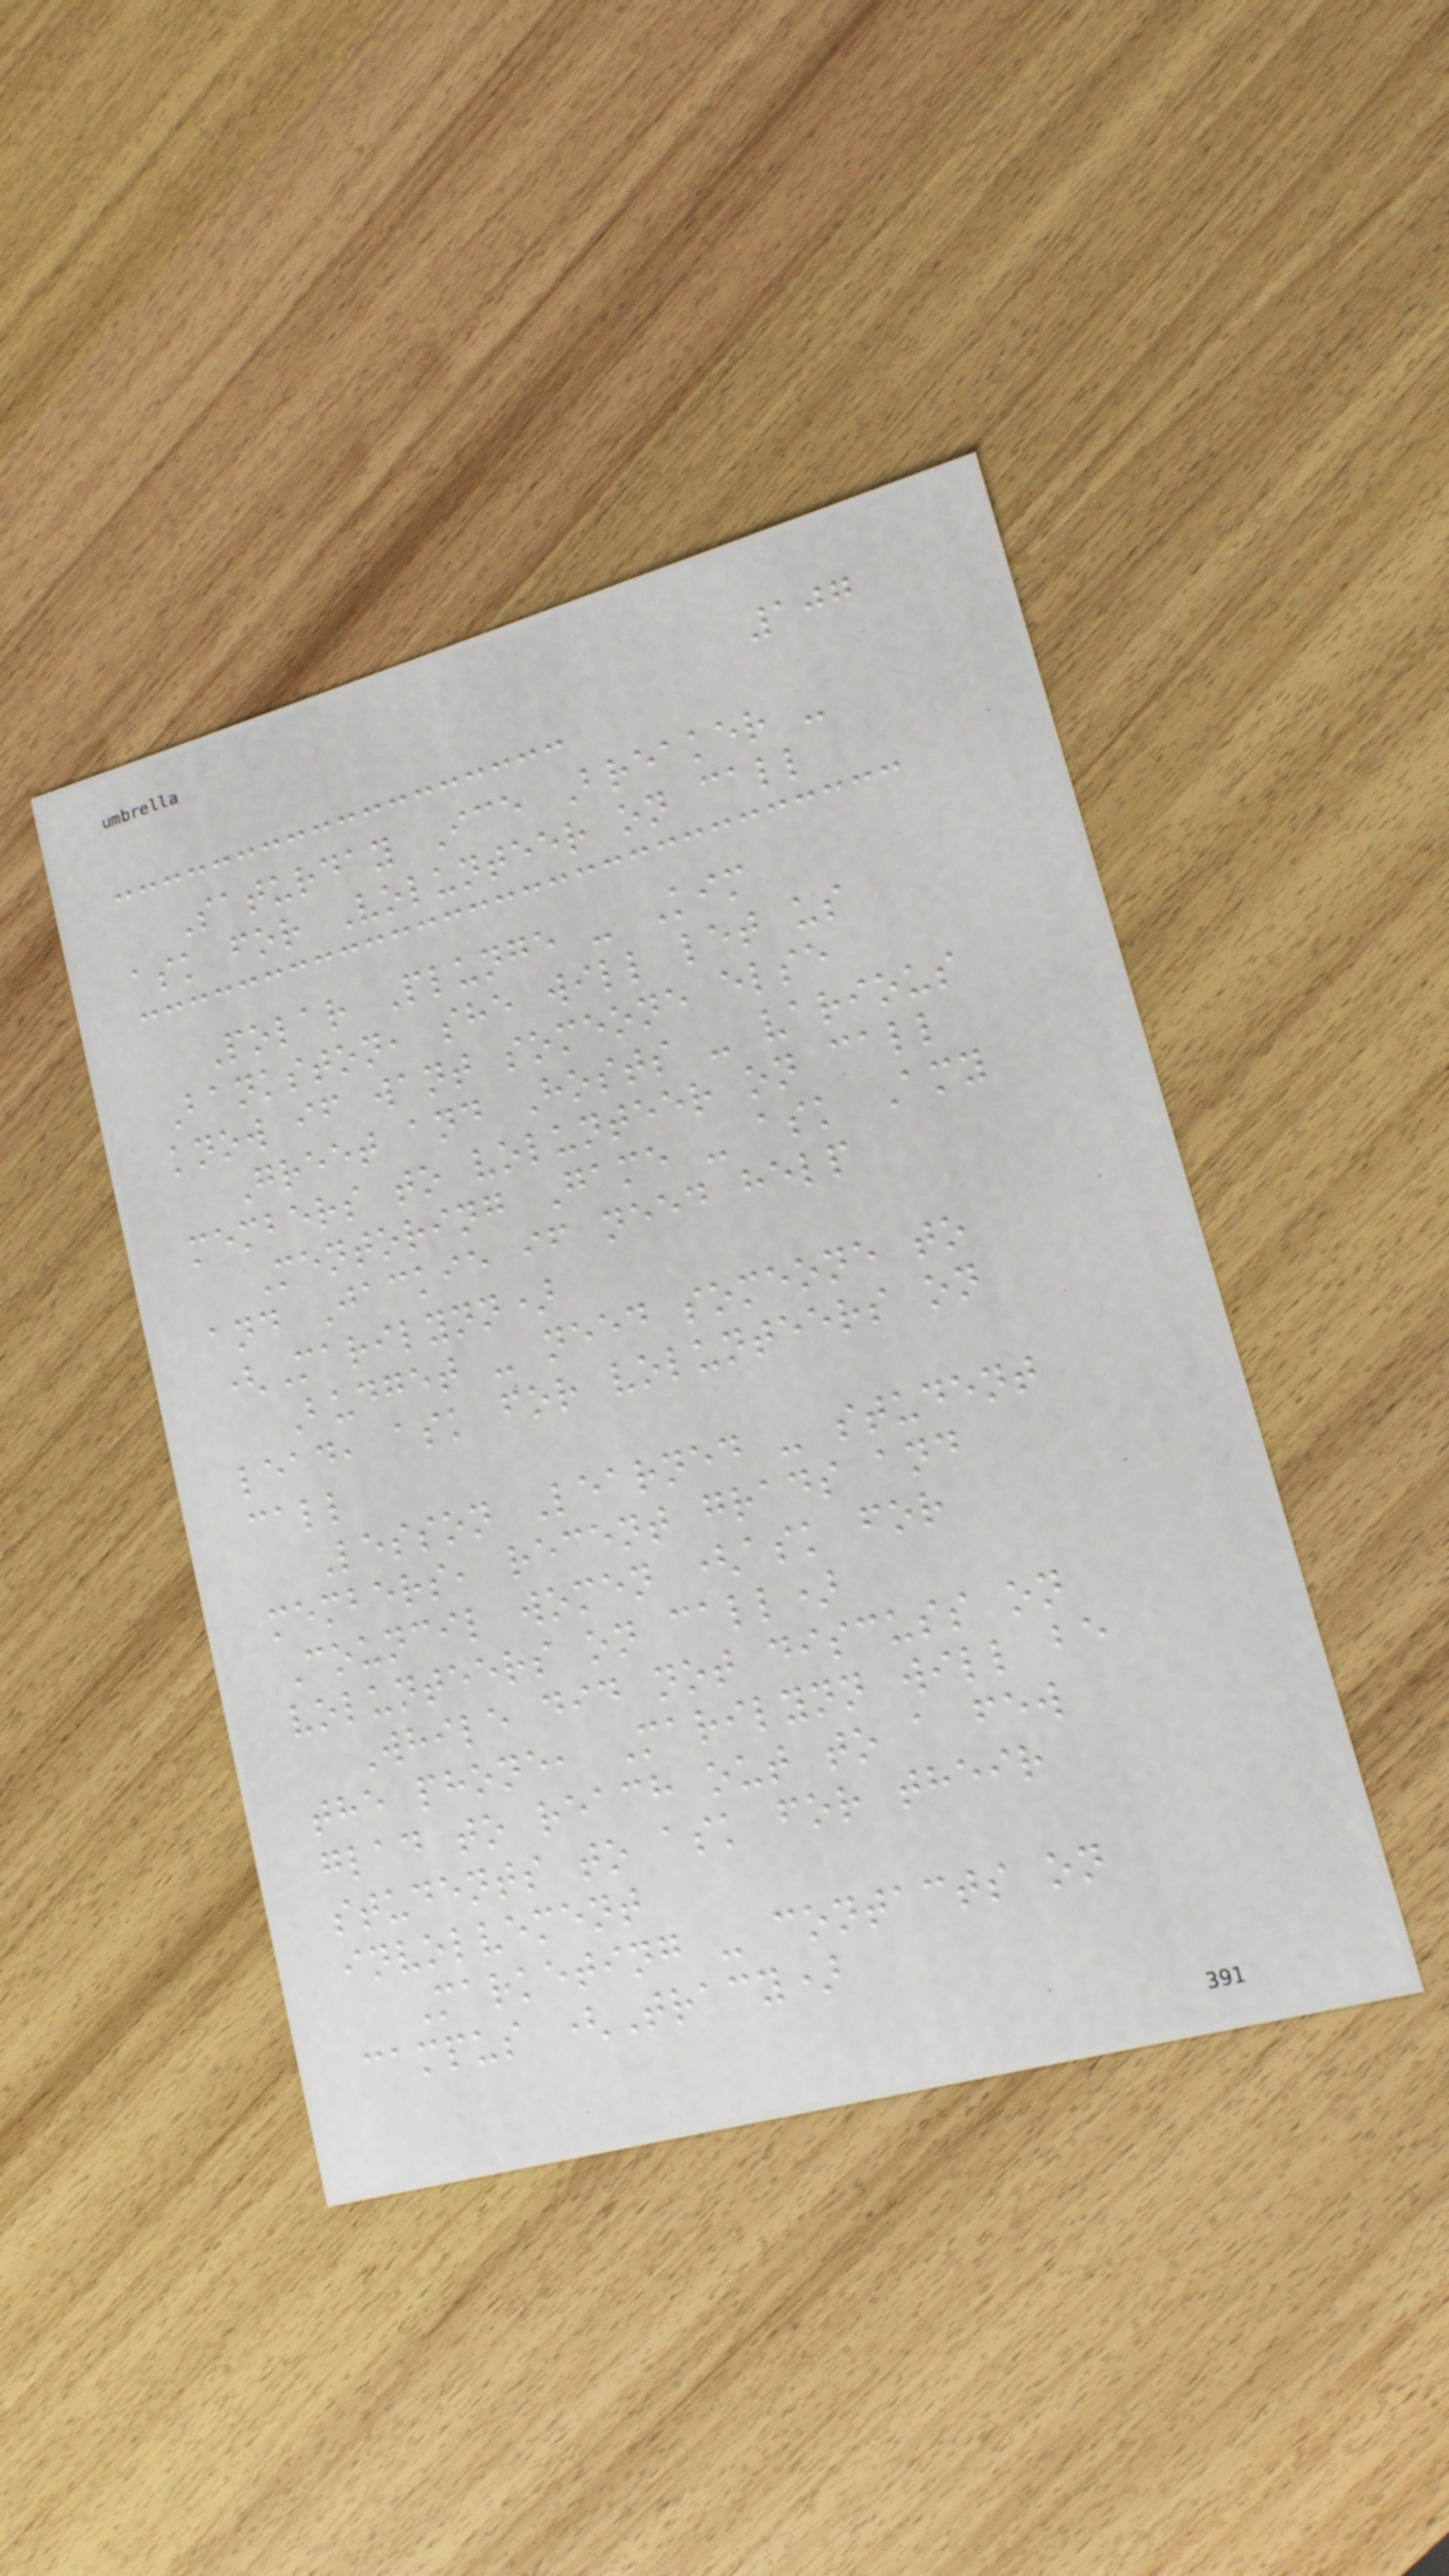107
Saturday Ice Breaker -
ask for Volunteer on call
Polar Plunge - Kim
Bankston, she will let us
know if want someone else
Greet and Hosts - various
members to volunteer on call
Mentoring Game - ask Amy
and Jackie if need help
(Marilynn)
Budget - need someone to
lead, ask for volunteers on
call
Lesson Learned - student
members, recent grads and
Council women (ask for
volunteers on call)
While did not discuss on
the phone, Marilynn will be
glad to reach out to a few
students to ask for their
involvement
Marketing - contacts on
campus (Tracy)
